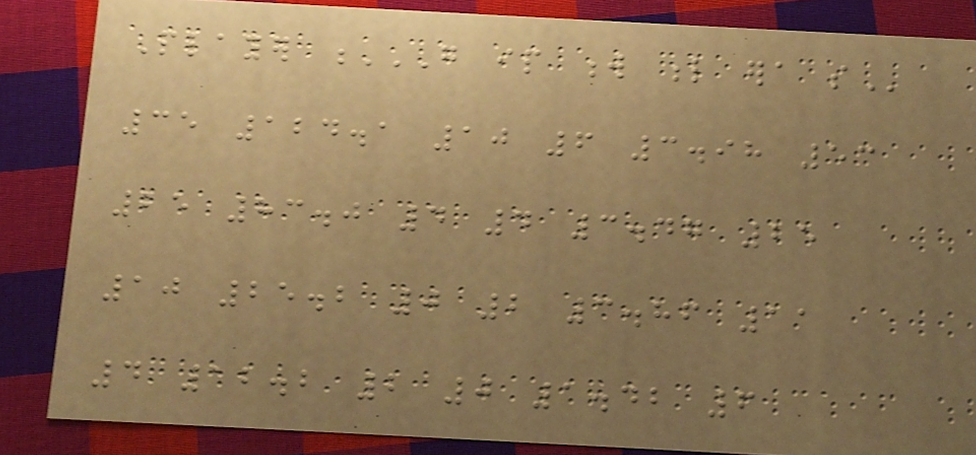Player G IP W L ERA SO
35 124.1 10 6 3.98 53
25 83.0 4 4 3.47 25
10 25.2 0 2 3.86 11
4 12.2 2 0 1.42 6
